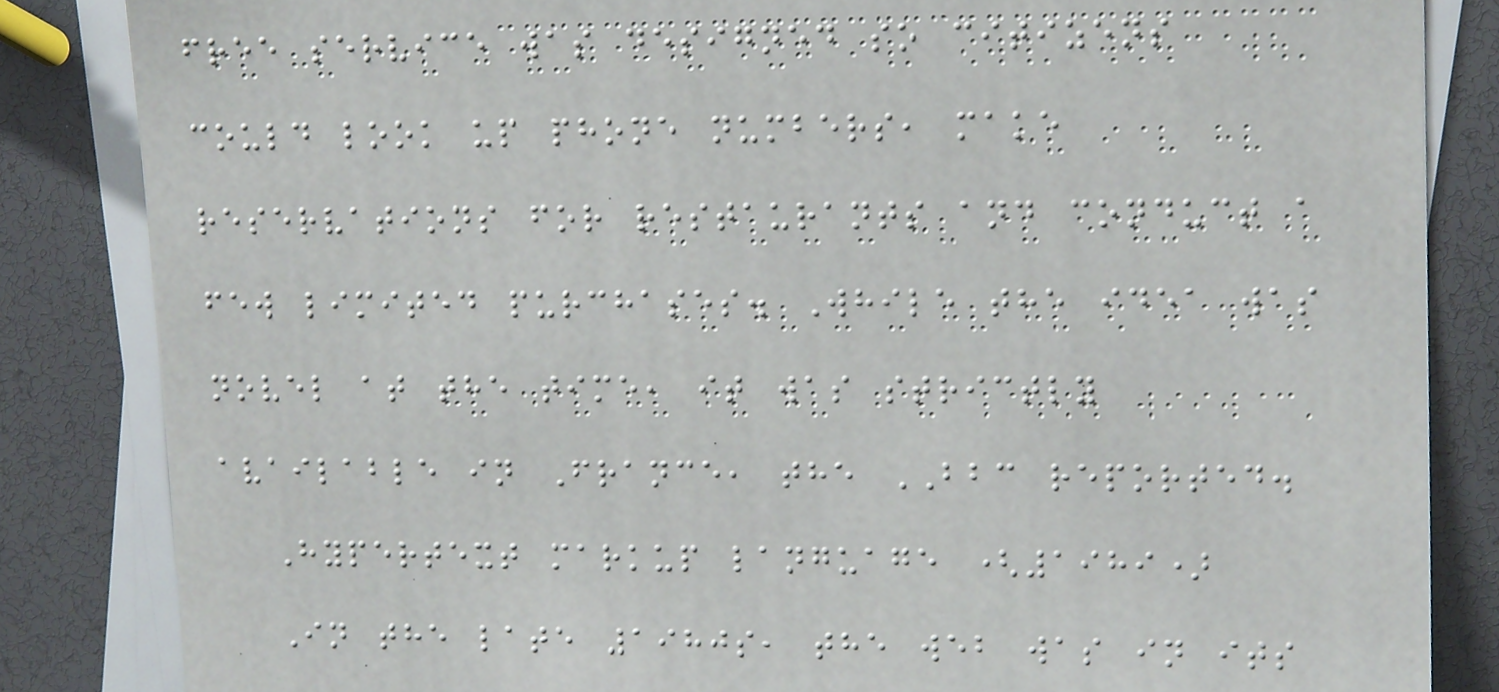free service was designed so citizens
could look up phone numbers, make
reservations for restaurants and conduct a
few limited purchases. While the idea was
novel at the time, it was strictly
available in France, the BBC reported.
Hypertext markup language (1989)
In the late 1980s, the web was in its
